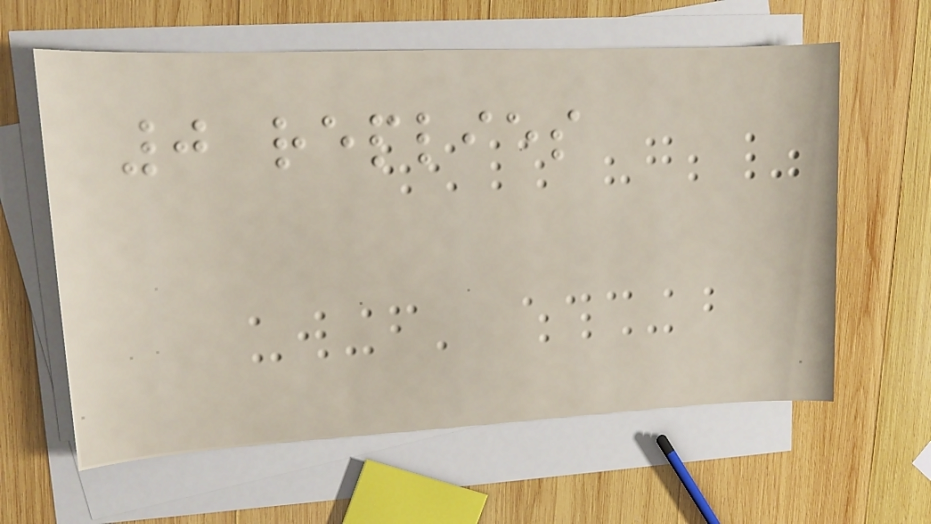0 replies
